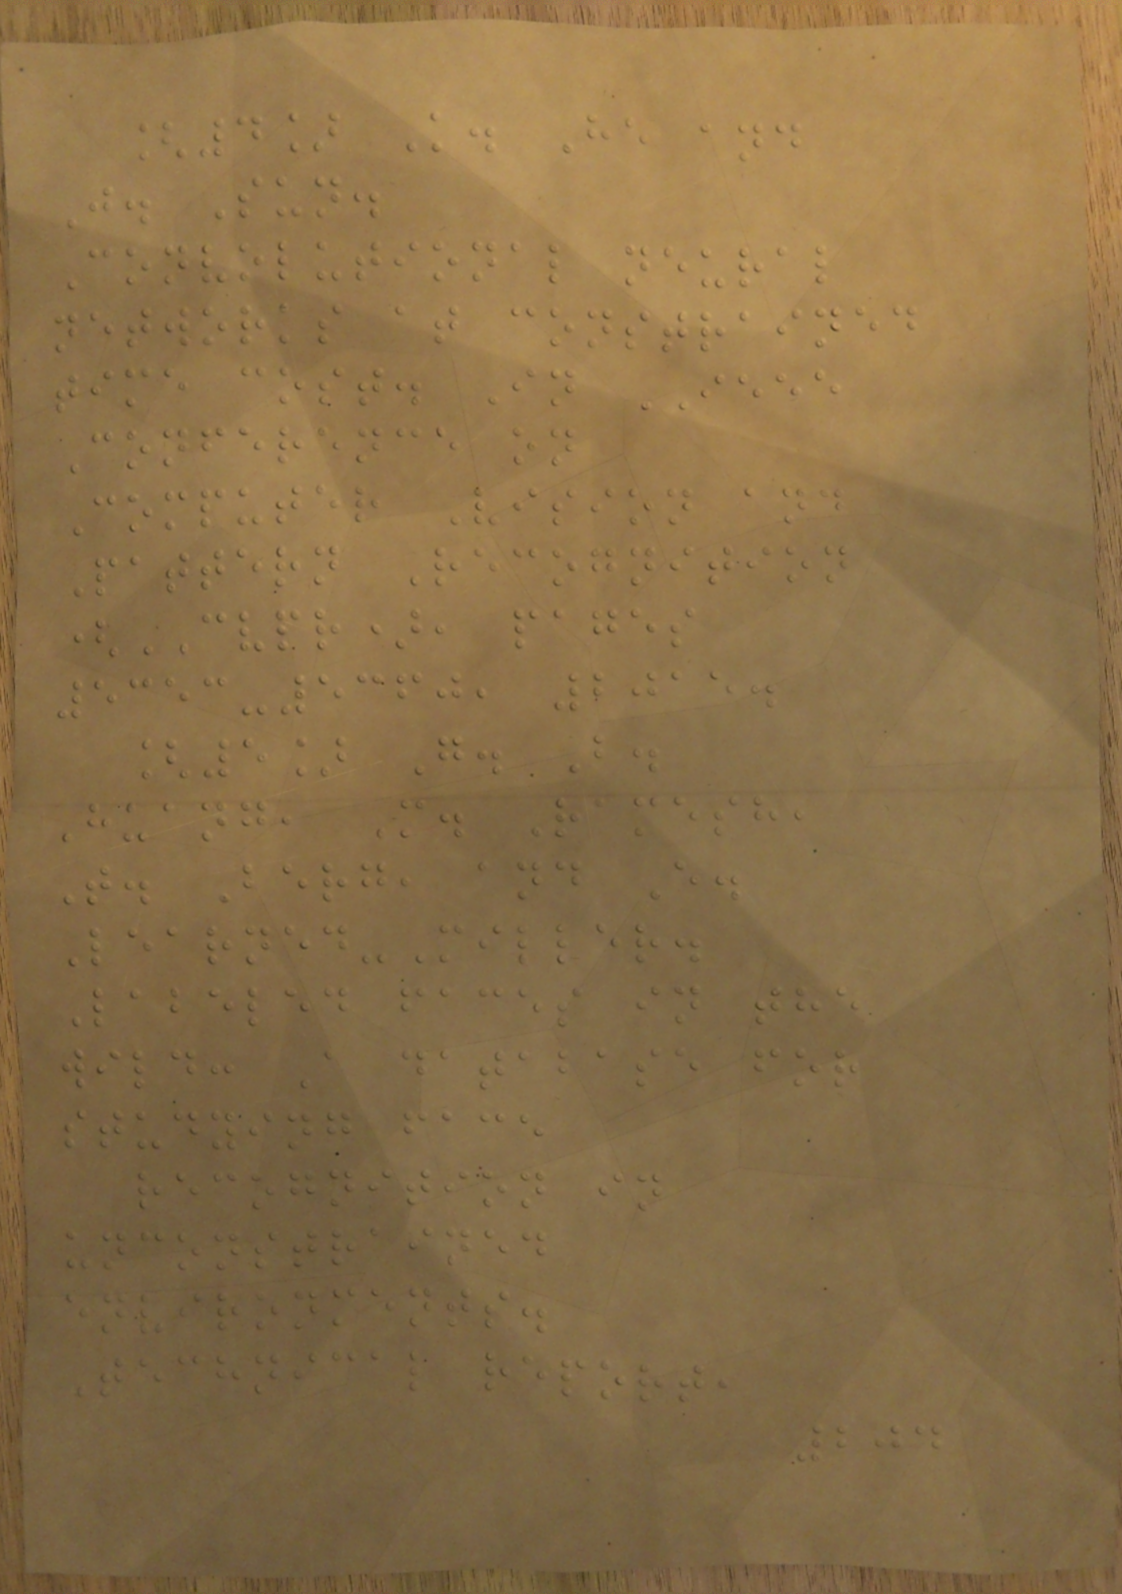[4] K. He and
J. Sun.
Convolutional neural
networks at constrained
time cost. In IEEE
Conference on
Computer Vision and
Pattern Recognition
(CVPR), pages
5353-5360, 2015.
[5] G. B.
Huang, M. Ramesh,
T. Berg, and E.
Learned-Miller.
Labeled faces in the
wild: A database for
studying face
recognition in
unconstrained
environments.
Technical report,
204
